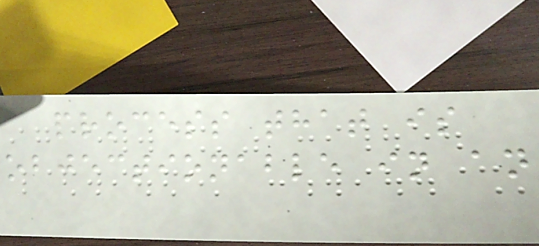process that is
objectionable in an
